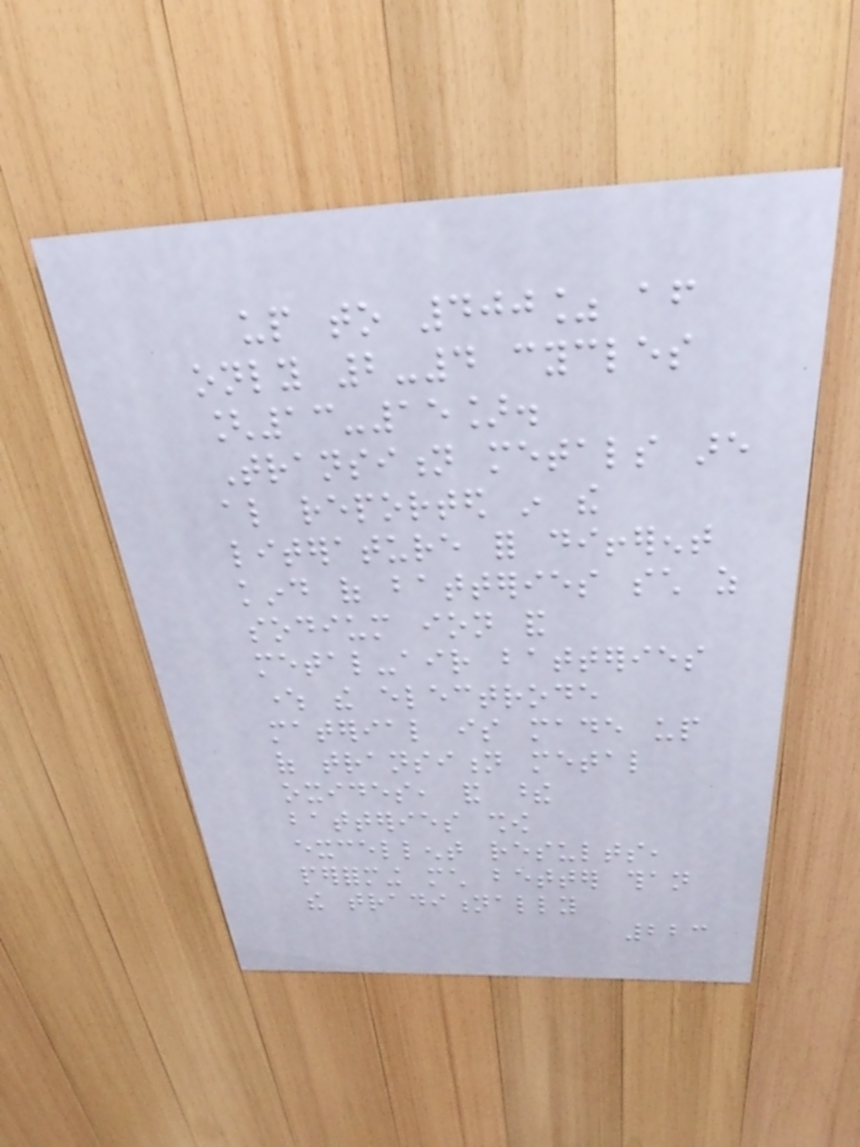up to 400% after
only 2-4 cycles
[13-15].
Transition metals are
also reported in the
literature for different
kind of batteries such as
sodium ion and
metal-air batteries
where the electrode
material is made up
of transition metal
oxides, and these
batteries show
excellent results,
performing much better than
the traditionally
223
